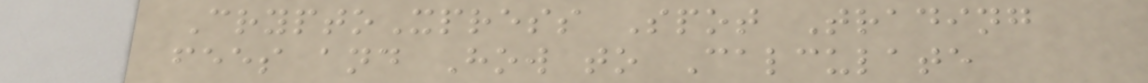CryptoXpress Spot Trading
fees and How to Calculate
